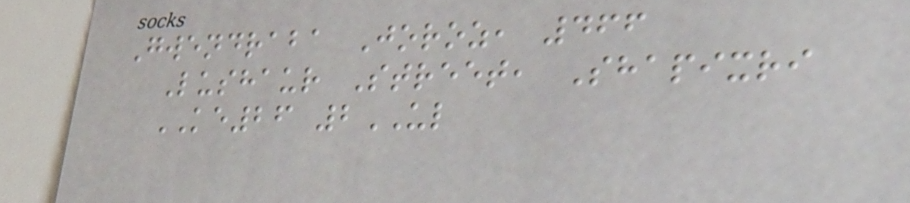Gwendraba Joroz, 466
Lushaur Street, Shapixri
KE26 2UL
